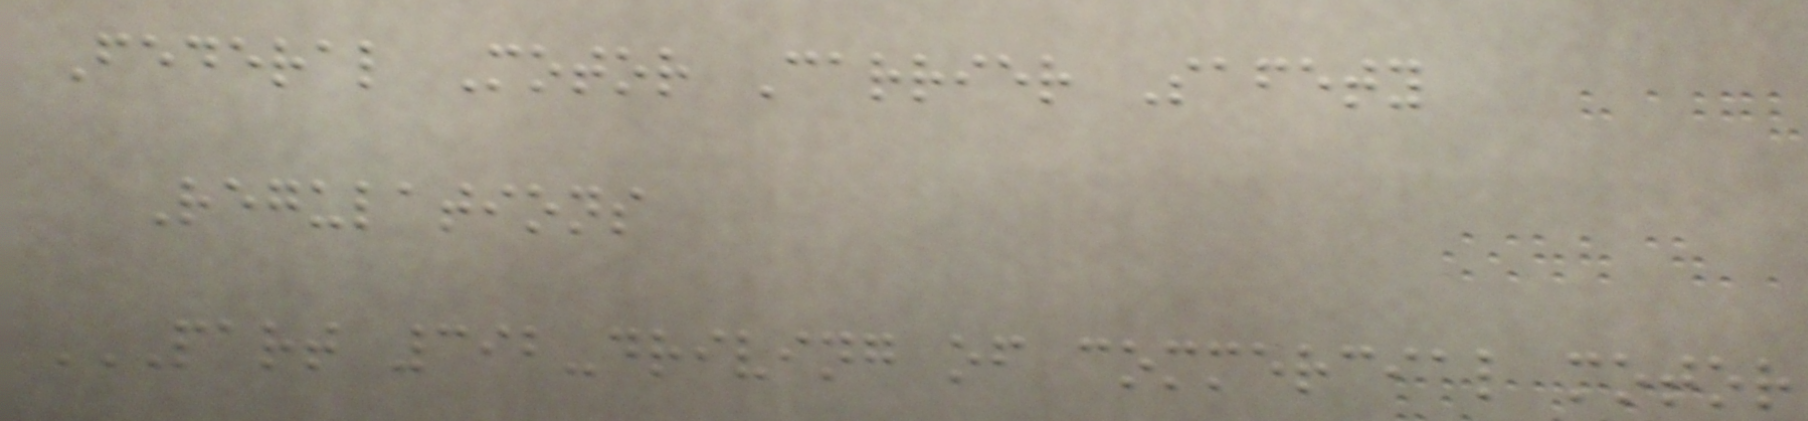Federal Motor Carrier Safety
Regulations
PART 392-DRIVING OF COMMERCIAL MOTOR
